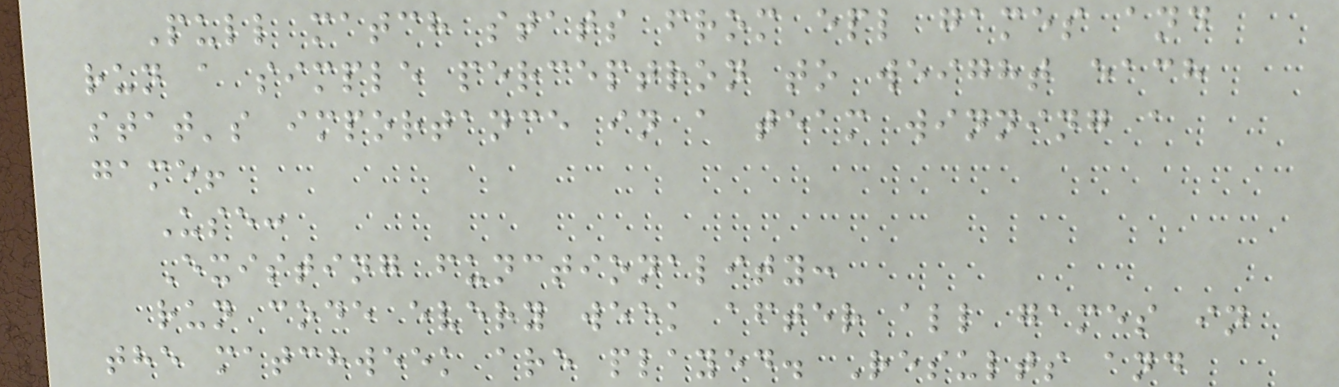Pull match stats from epl games and
run a simple perceptron to weight each
stat's importance in a team winning a
game!
Use:
Existing functionality:
run code every week after all games in
the matchweek are played. Results and
